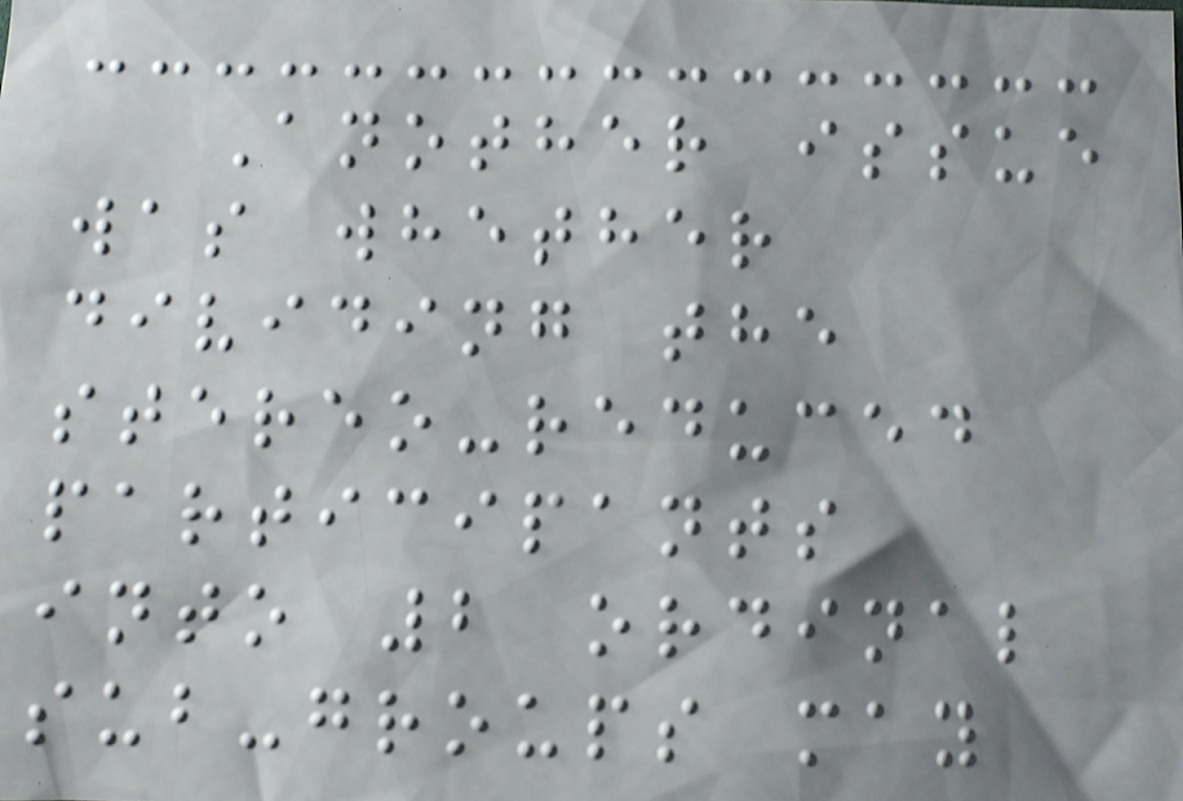Another issue
was whether
dividing the
stereo-reduced
participants
into 2 ordinal
sub-groups may
